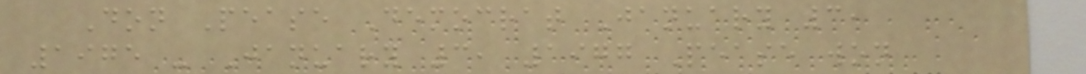Don Pease Democrat January 3,
1975 - January 3, 1977 Pease won
